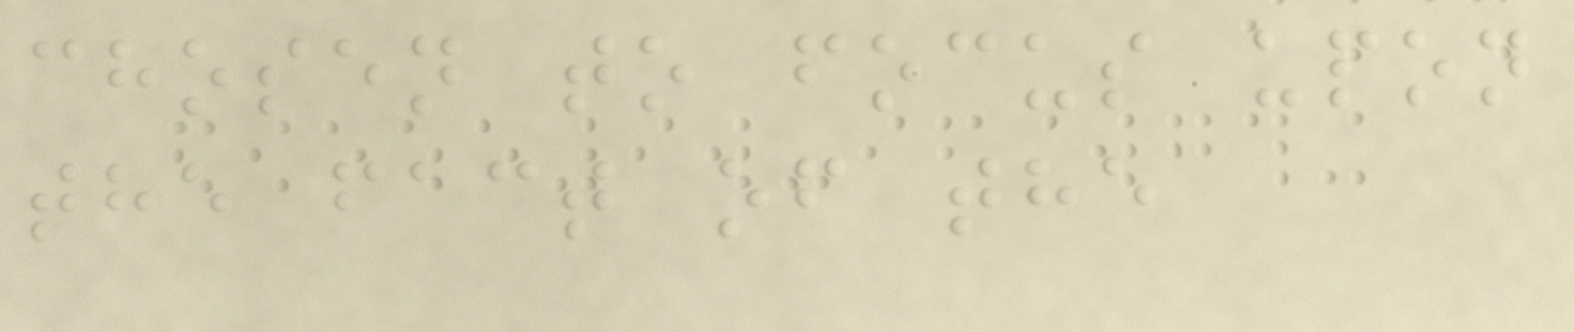chosen to focus upon
the fact of the
